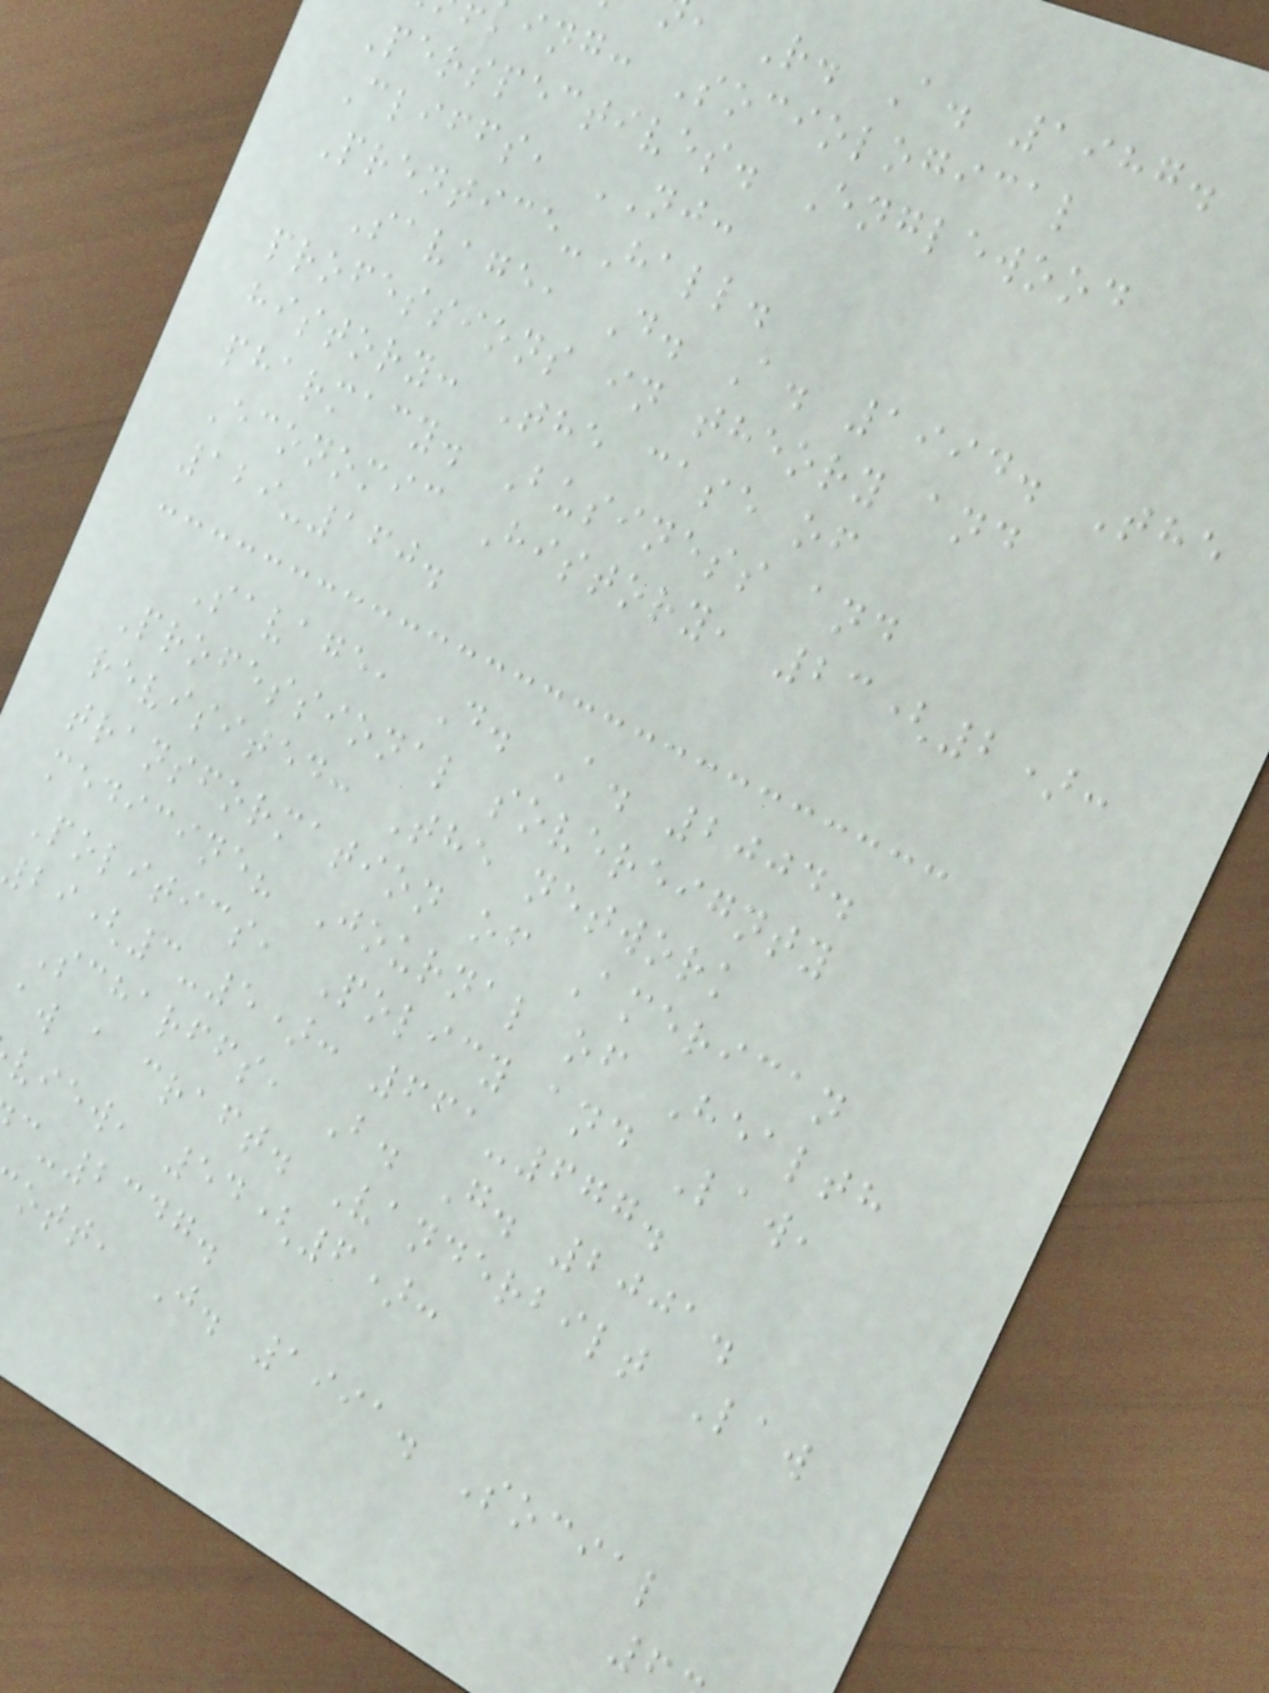, R. A. 1987.
ing: Sociological
Perspectives. Englewood
Cliffs, NJ:
Prentice-Hall.
Savage, D. A. 1994. The
professions in theory and
history: The case of
pharmacy. Business and
Economic History, 23(2):
129-160.
Savage, D. A. 2004.
Professional sovereignty
revisited: The network
transformation of American
medicine? Journal of Health
Politics, Policy and Law,
(3-5): 661-677.
Scharffs, B. G. 2001.
aw a craft. Vanderbilt Law
view, 54(6):
-2347.
ott, J. 1991. Social
